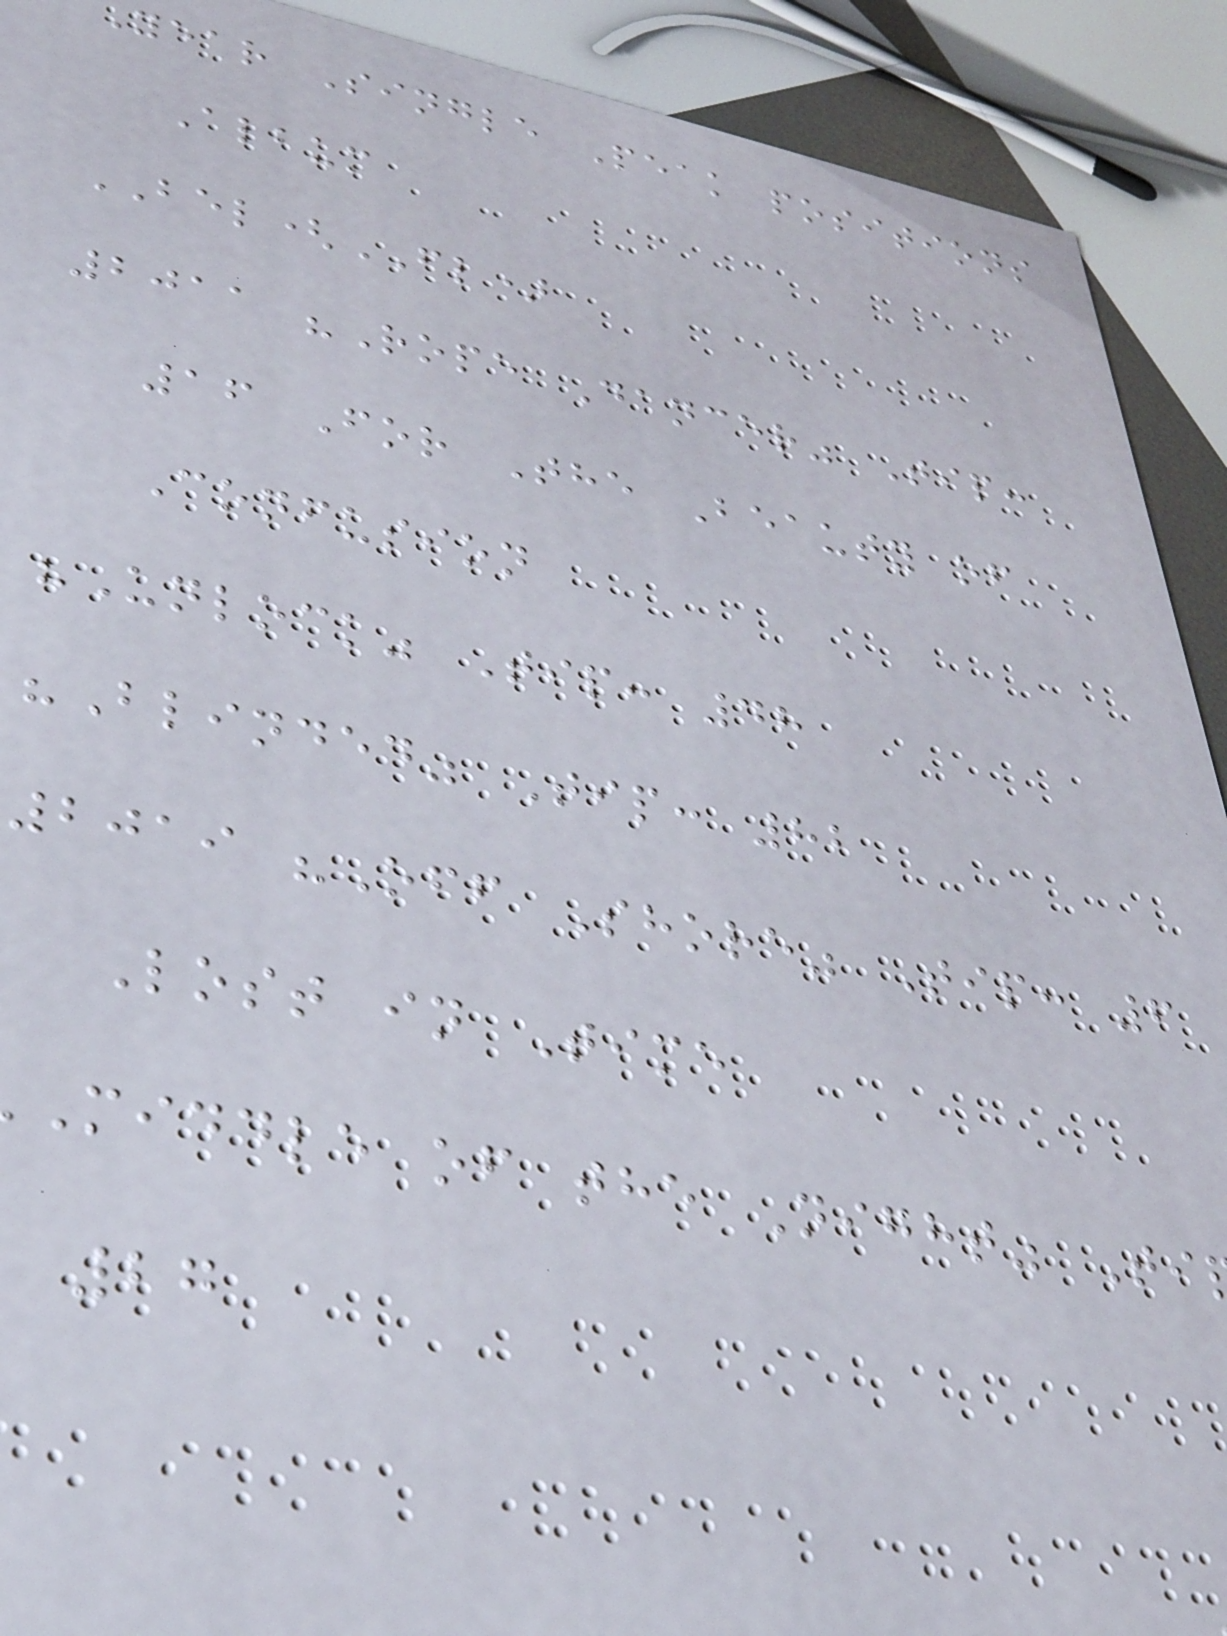year Single Peak positions
Album
BEL(FL)
2011 "Rope Dancer" Tip:
16 For The Beauty of
Confusion
"Unlock" Tip: 48
"Blinded" Tip: 82
2019 "Off Shore" Tip: 6
Lost in Time
Middle of the Night" Ti
27
